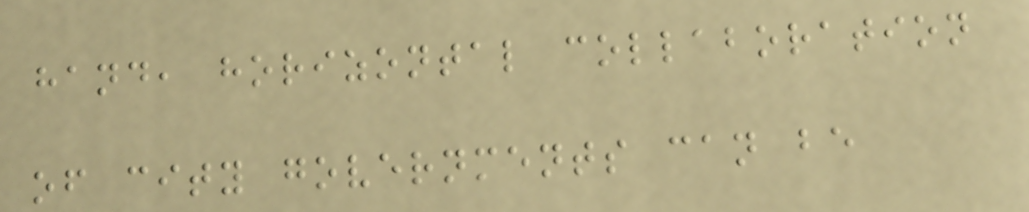hand, horizontal collaboration
of city governments can be
